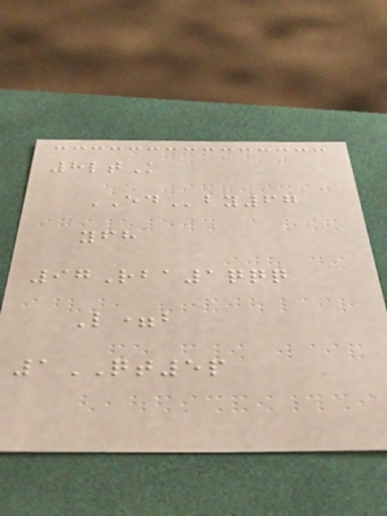8ltK
EDby67
yfh
97Rba1qqq
L=b
1QT5p
